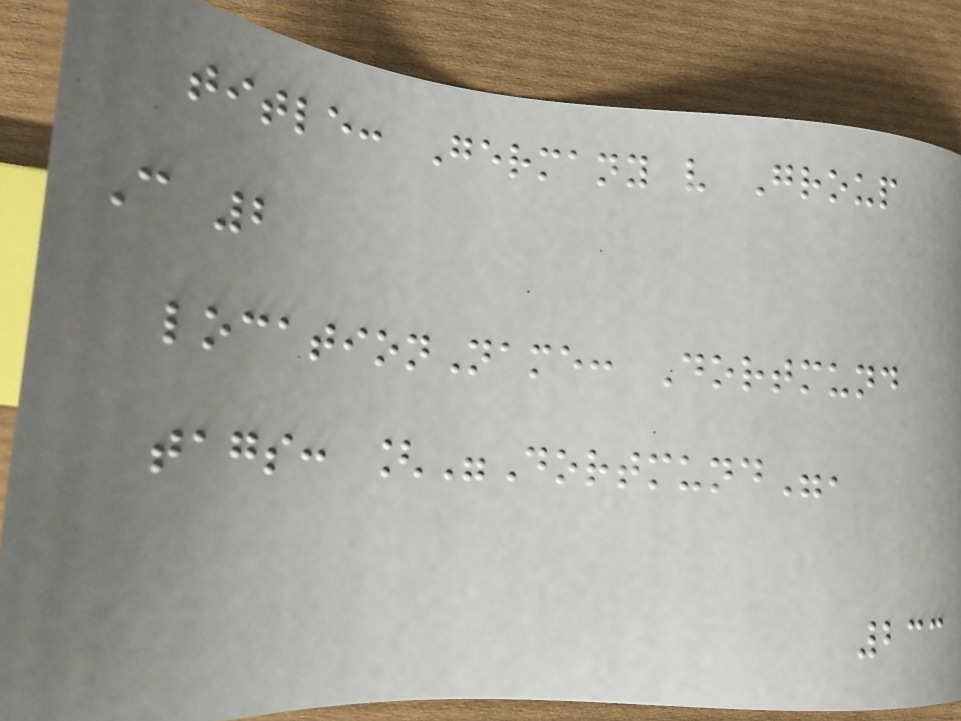title: Germany v Group
C 2
locationName: Dortmund
tags: ["Dortmund",
233
